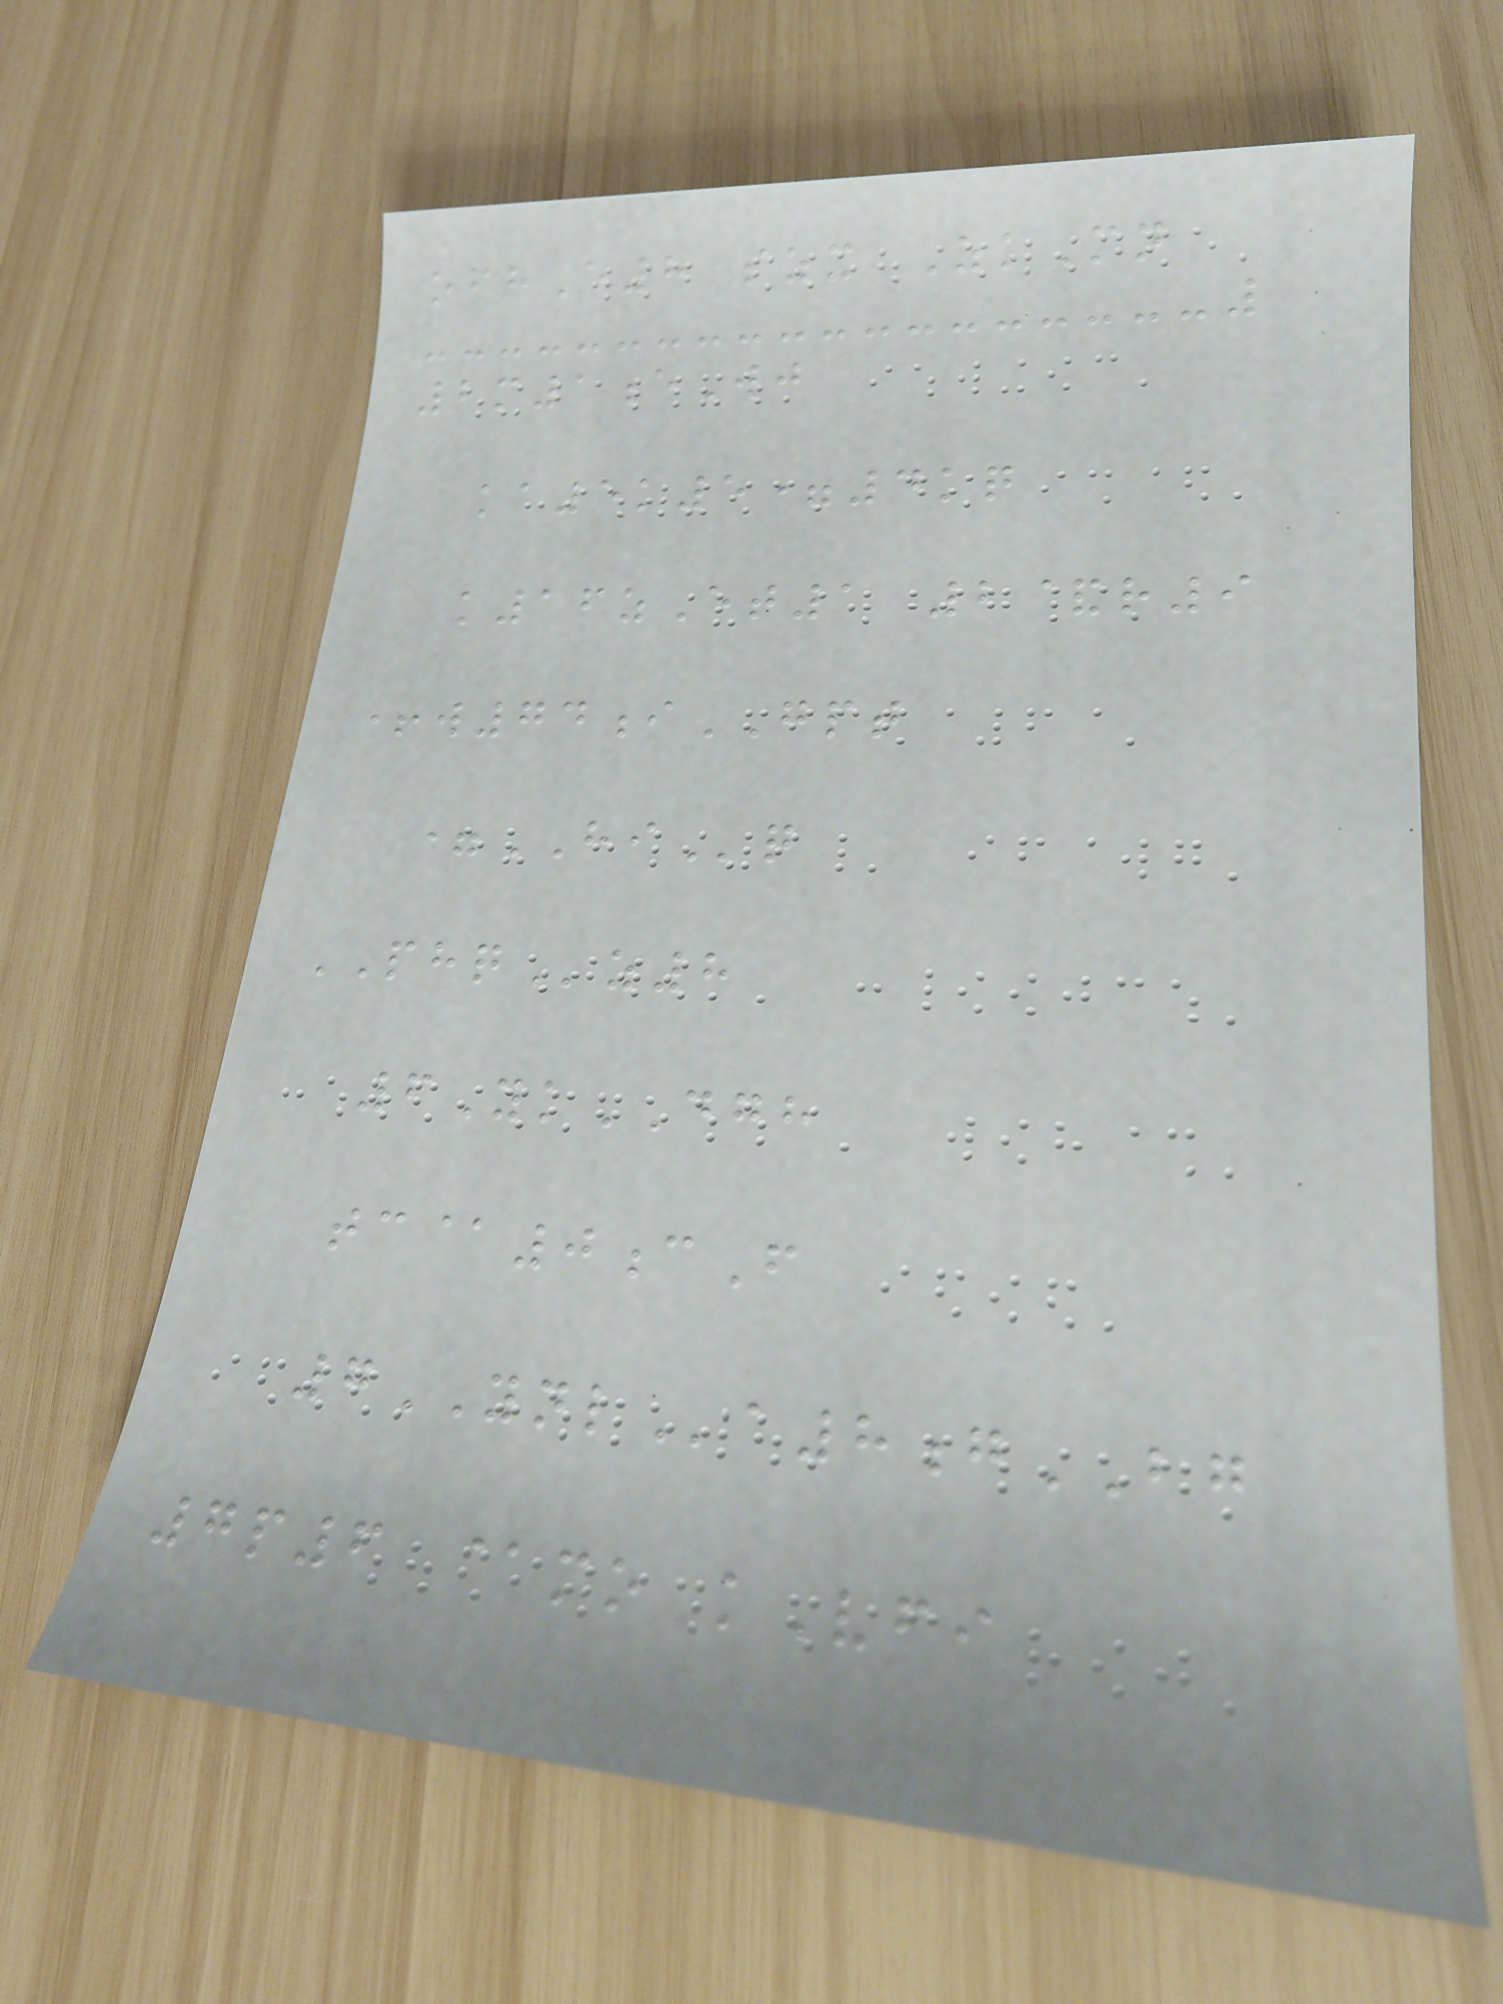ofhE8 szx ZkMn
2m1eWj
ka5k5=4kq
k16zEt1 2&r9
+w74iGPT
=HIq
PHQz8
6YkDGH
tc@0cF
7YNLa8gBG
7p6 @mo kVfi
